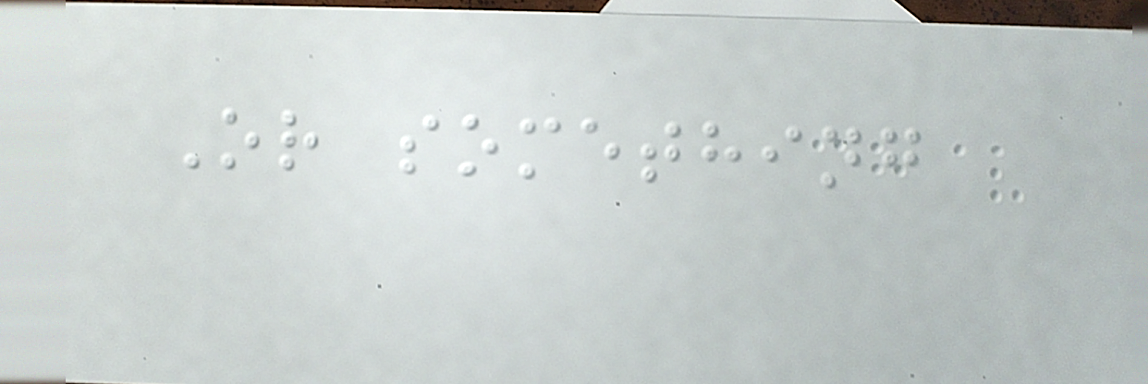Or something
